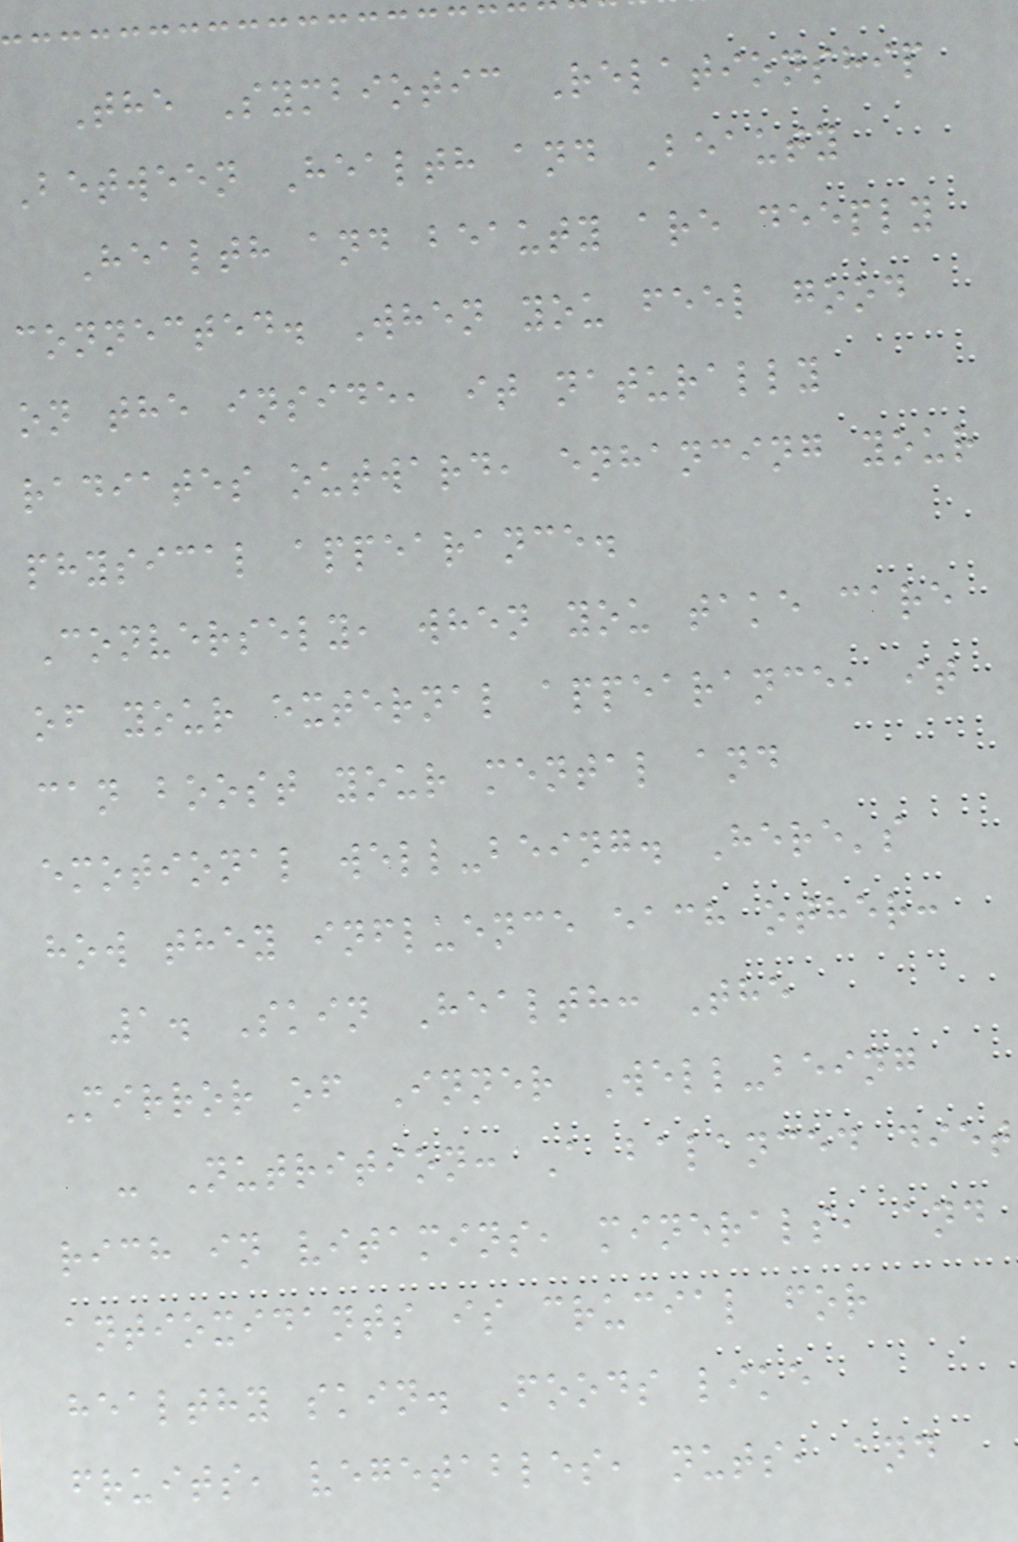The Symbiotic Relationship
Between Health and Beauty
Health and beauty are deeply
connected. When you feel good
on the inside, it naturally
radiates outward, enhancing your
physical appearance.
Conversely, when you take care
of your external appearance, it
can boost your mental and
emotional well-being. Here's
how they influence each other:
1. Skin Health: The
Mirror of Inner Well-being
- Nutrition: A balanced diet
rich in vitamins, minerals, and
antioxidants is crucial for
healthy skin. Foods like
fruits, vegetables, nuts, and
